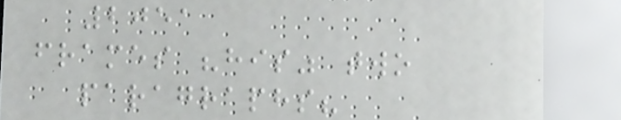2051
frames "his" two
paragraphs?
